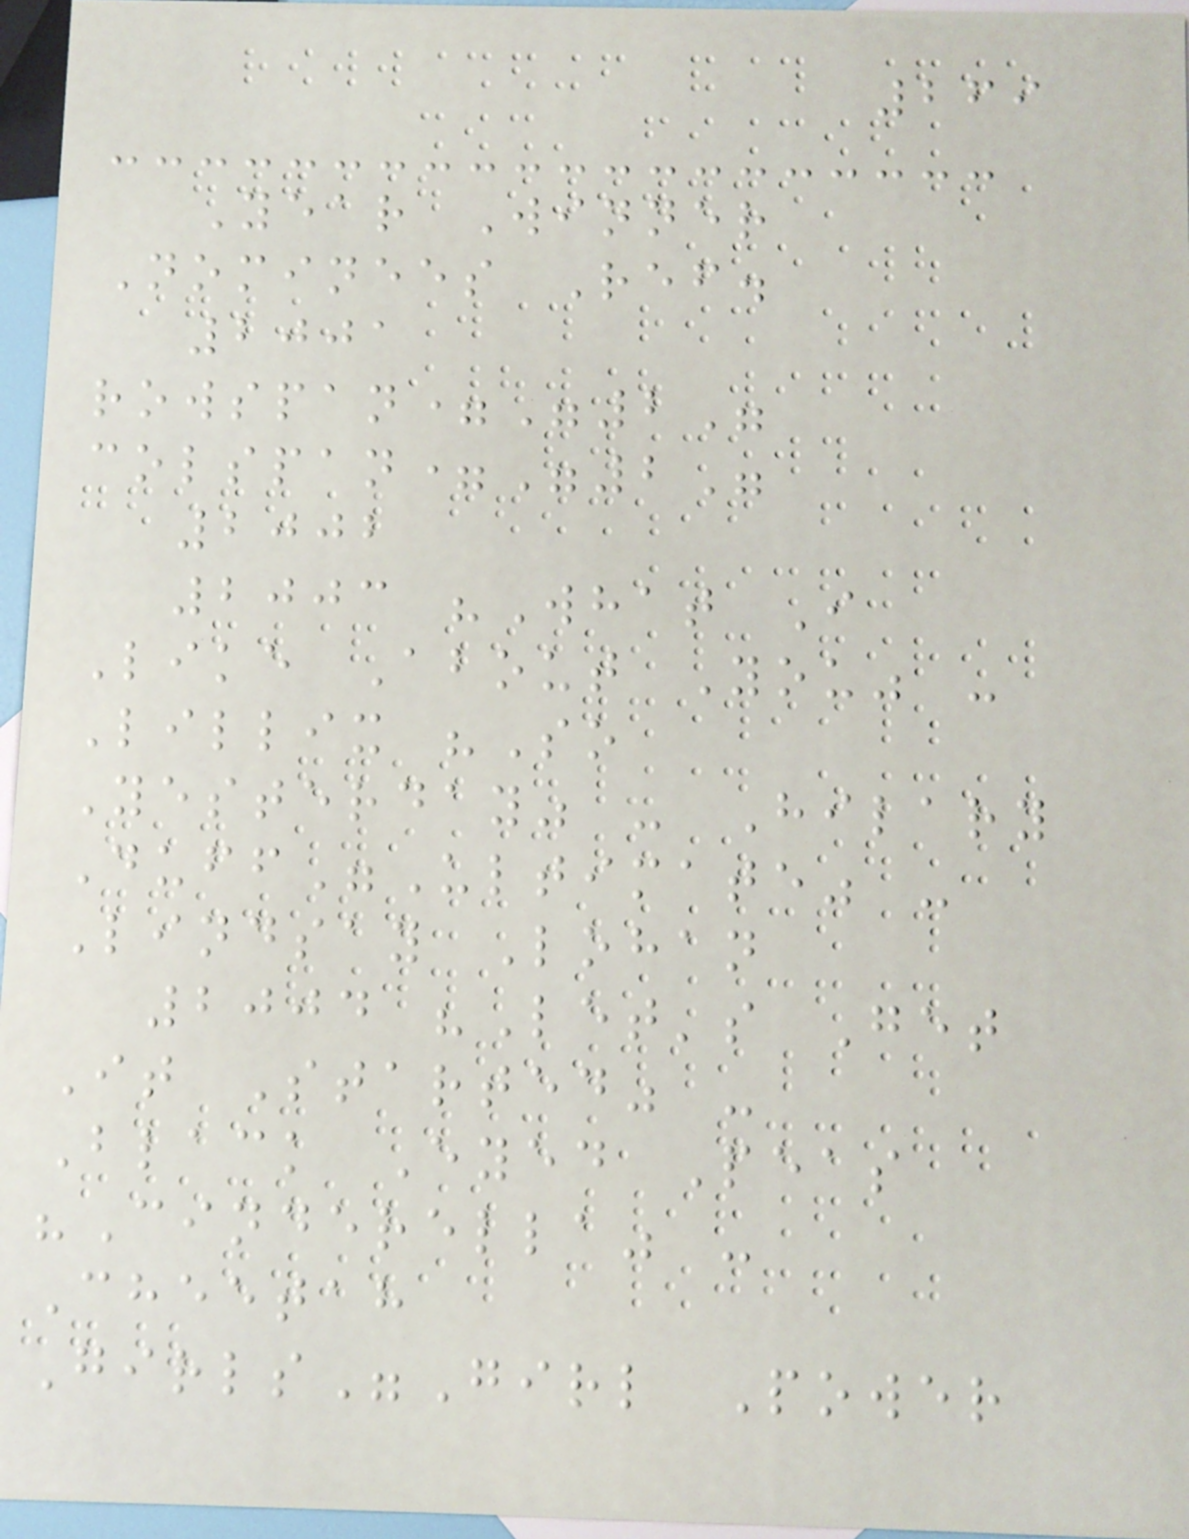269
Year Winner
Nominees Ref.
2001
rowspan="2"
colspan="2"
2002
2003 "What I
Like About You" -
Lillix "So
Yesterday" - Hilary
Duff"Ultimate" -
Lindsay Lohan
2004 "Let's Get
It Started" -
Black Eyed Peas
"Cinderella" -
Cheetah
Girls"Girl Power
